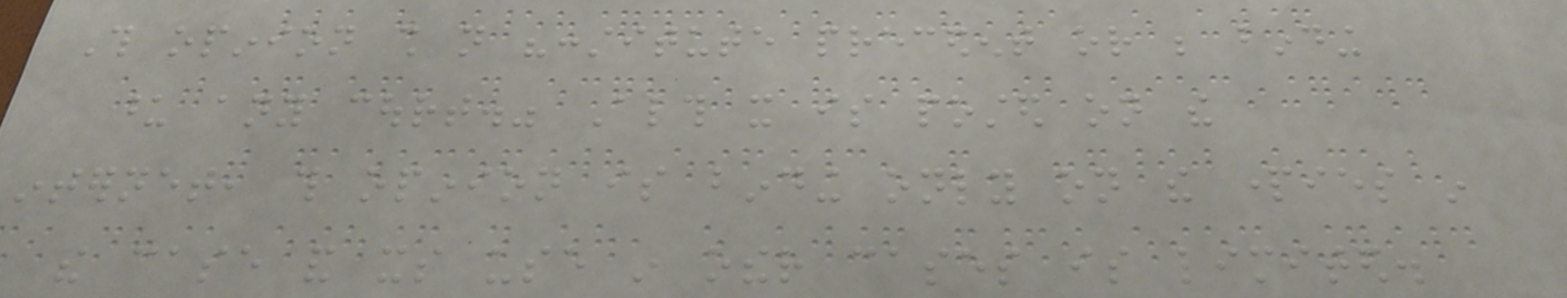This opinion shall not "constitute precedent or be binding
upon any court." Although it is posted on the
internet, this opinion is binding only on the parties in
the case and its use in other cases is limited.
